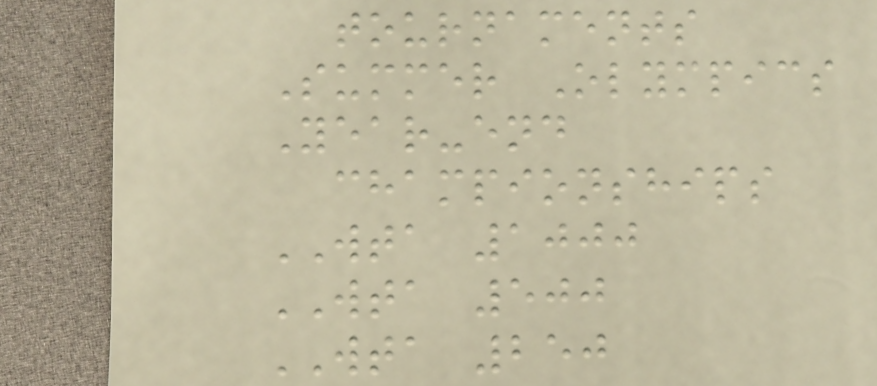tournaments
Summer Olympics
Year-end
championships
WTA 1000
WTA 500
WTA 250
